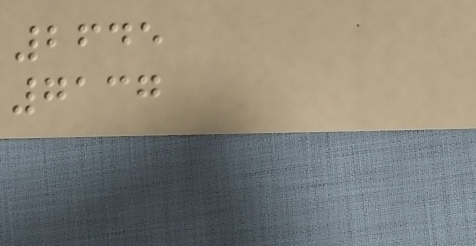2645
7137
